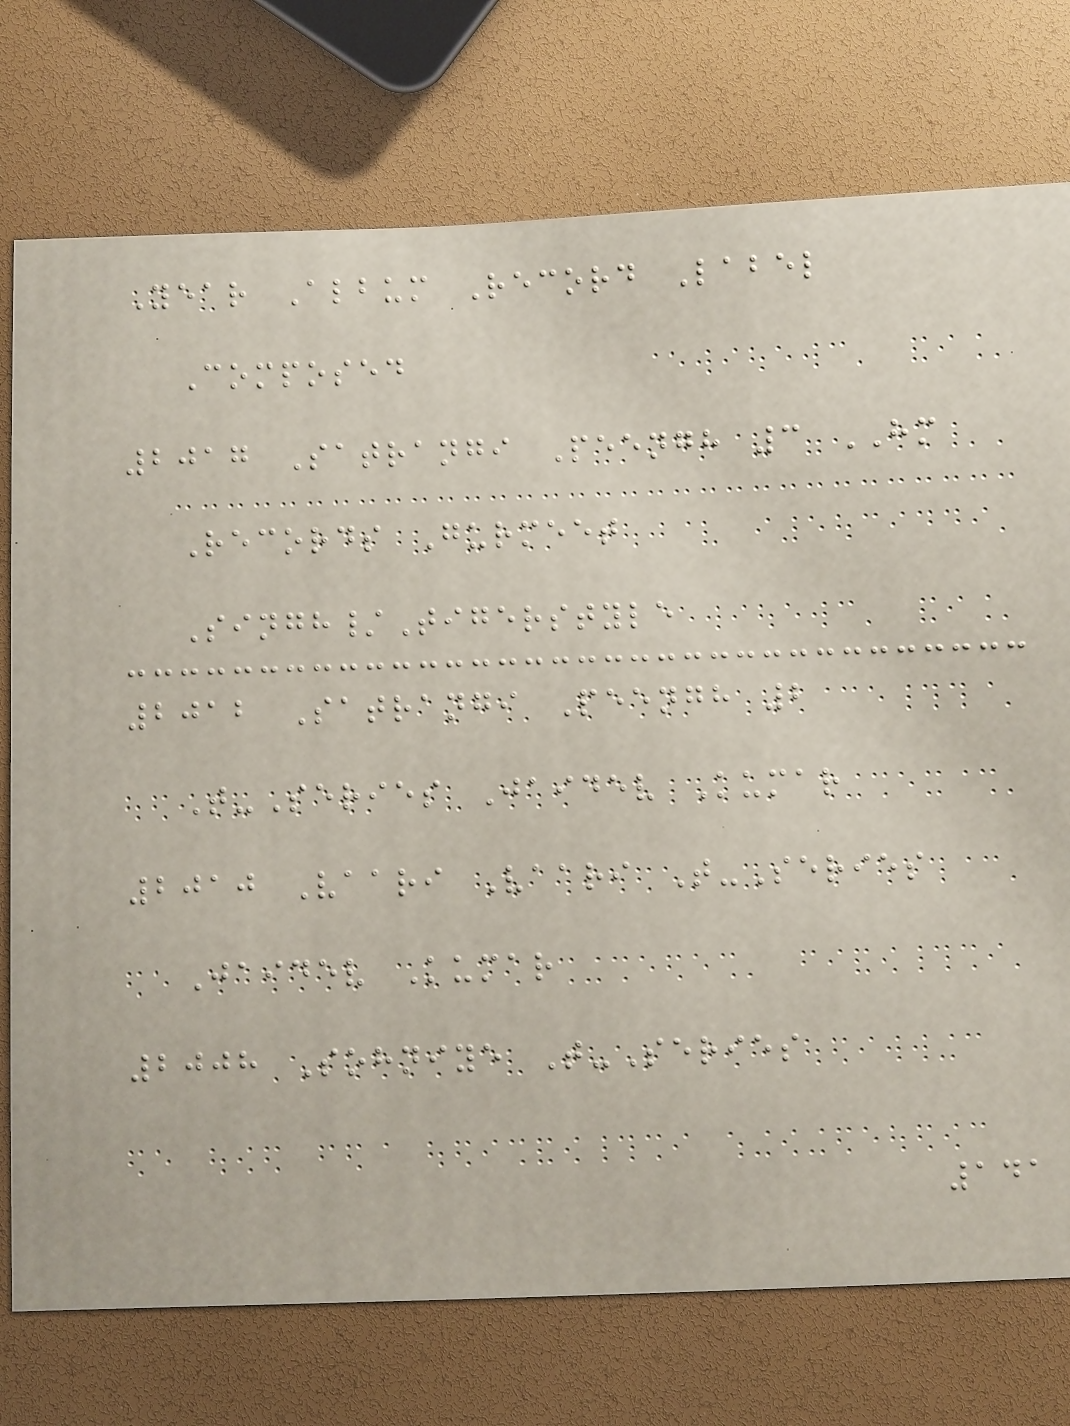Year Album Record Label
Composed
2017 Satrangi Peengh 3 HM
Records Gurmeet
Singh/Tigerstyle
2012 Satrangi Peengh 2
T-Series Jaidev Kumar
2010 Vaari Vaari T-Series
Jaidev Kumar
2008 Sohniye T-Series
141
